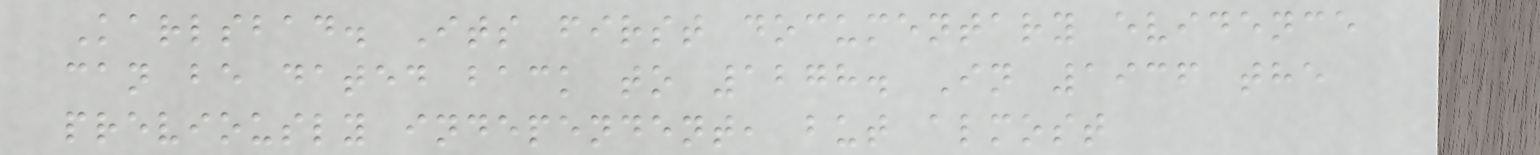Karlsbad. Its first documentary evidence
can be dated back to 1278. In 1936 the
previously independent, but almost
